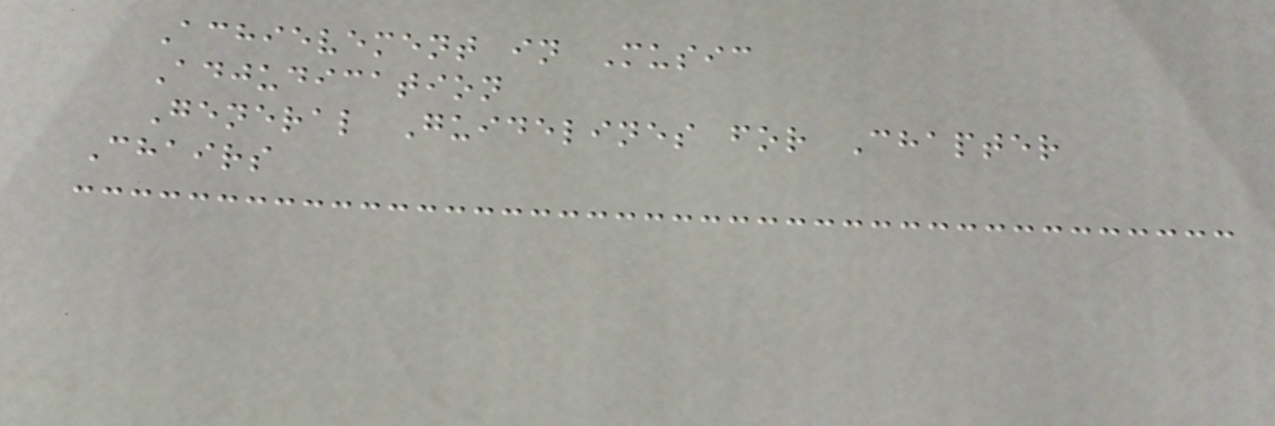Achievement in Music
Adjudication
General Guidelines for Chapter
Chairs
